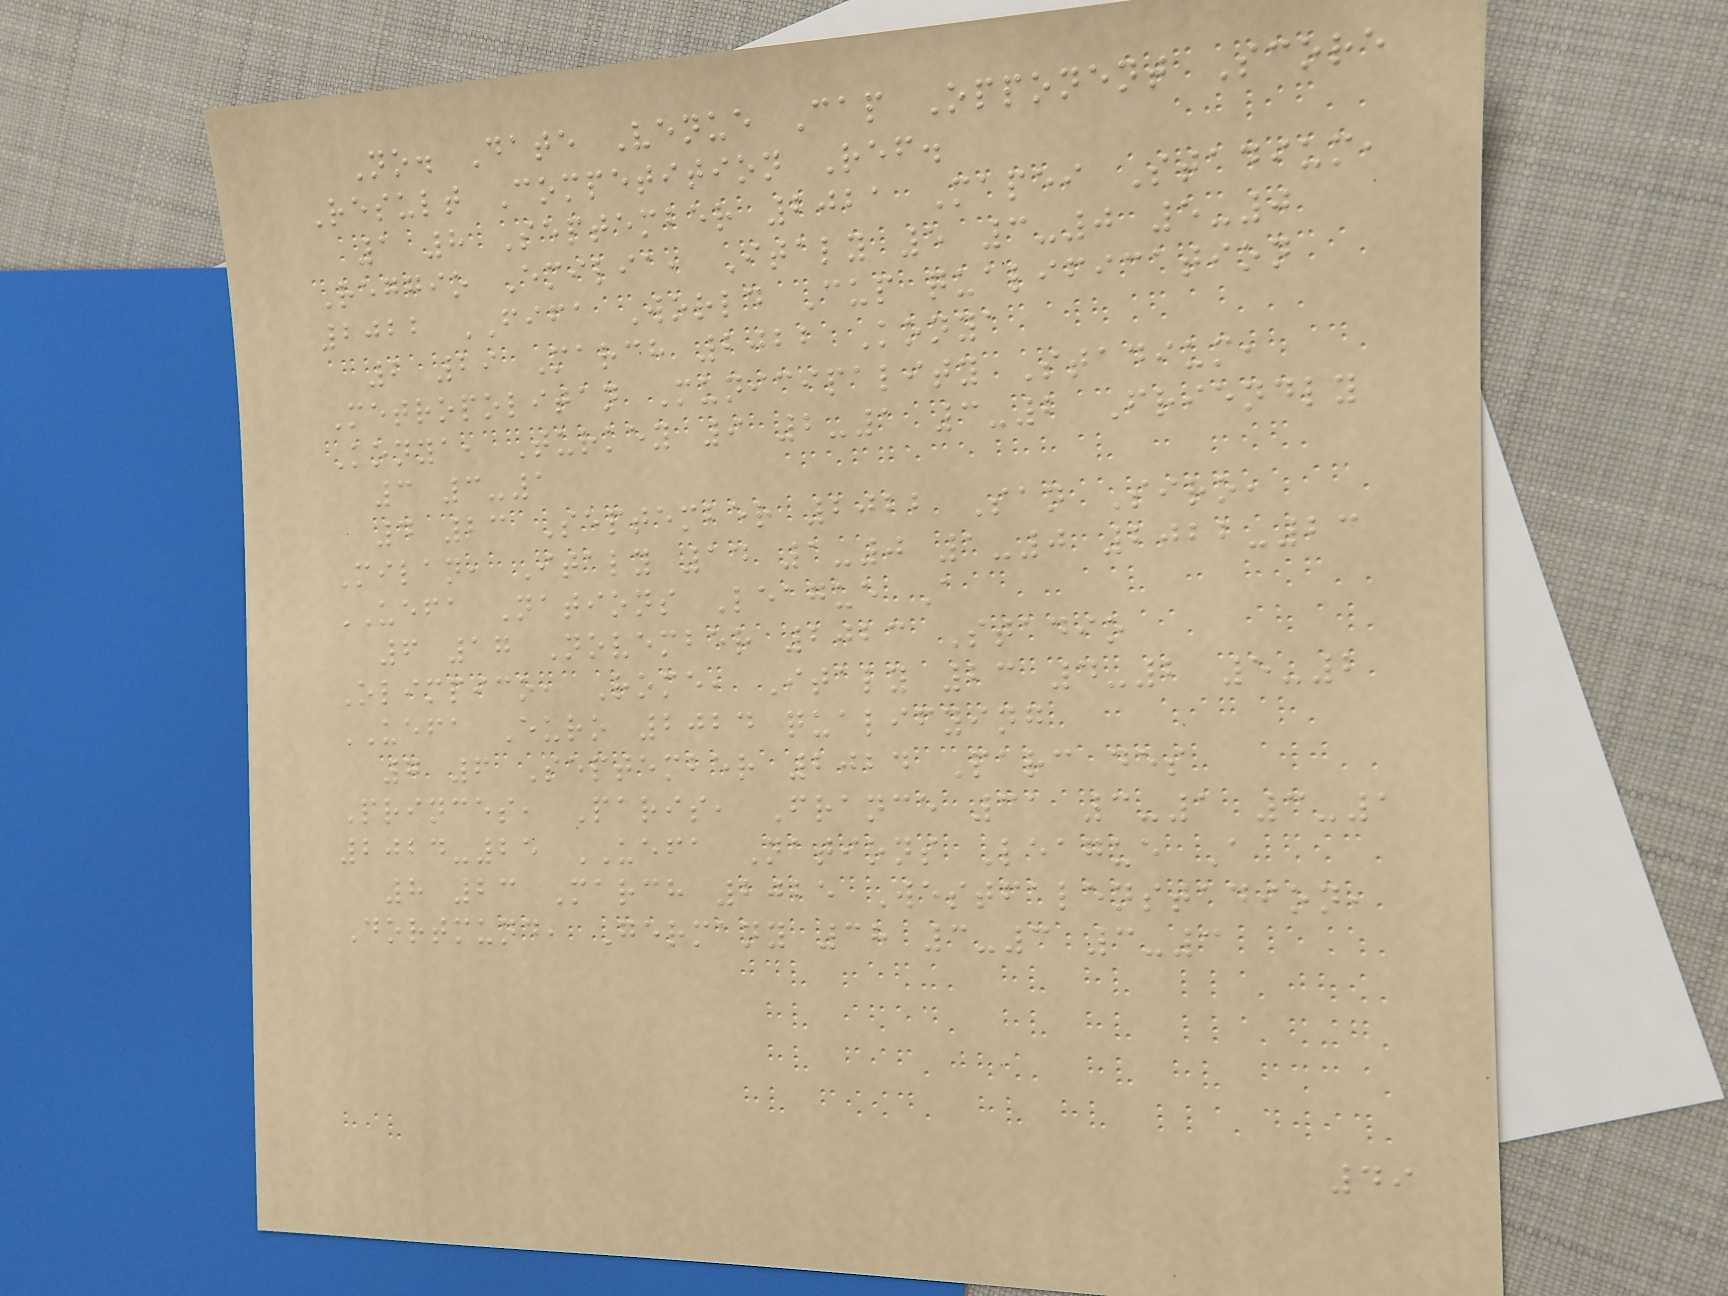No. Date Venue Cap Opponent Score
Result Competition Ref.
1 8 September 2021 Mapei Stadium,
Reggio Emilia, Italy 5 3-0 5-0
2022 FIFA World Cup qualification
2 29 March 2022 Konya
Metropolitan Municipality Stadium,
Konya, Turkey 9 2-1 3-2 Friendly
3 3-1
4 23 September 2022 San Siro,
Milan, Italy 14 1-0 1-0 2022-23
UEFA Nations League A
6 17 November 2023 Stadio
Olimpico, Rome, Italy 23 4-2 5-2
UEFA Euro 2024 qualifying
7 6 September 2024 Parc des
Princes, Paris, France 31 3-1 3-1
2024-25 UEFA Nations League A
8 23 March 2025 Westfalenstadion,
Dortmund, Germany 38 3-3 3-3
49
